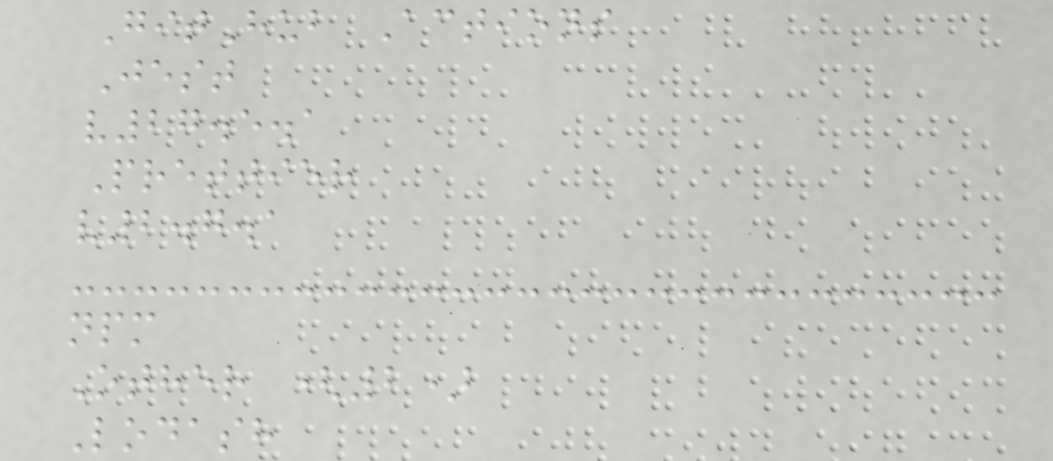GitHub Actions
Jest
v27.5.1
Prettier
v2.7.1
npm
Other (2)
Lodash
